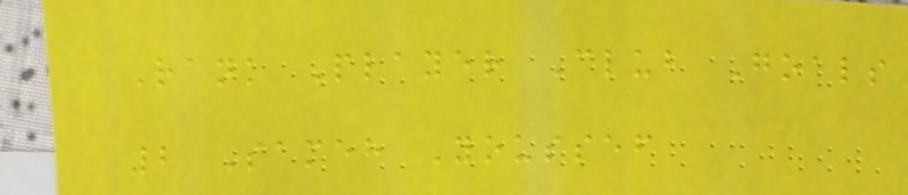Rank Player Club Goals
2 Sameh Youssef
